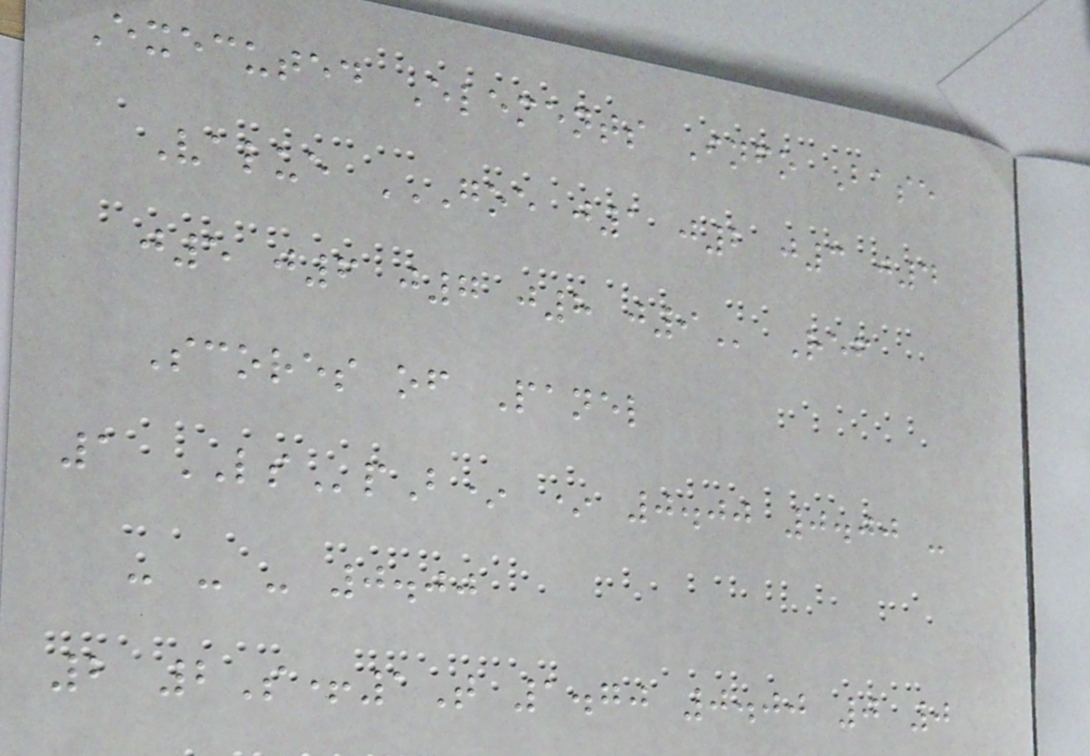Executed Elements Info Base
Value GOE J1 J2 J3 J4
J5 J6 J7 J8 J9 Ref
Scores of Panel
1 LSpB* * 0.00 0.00 -
- - - 0.00
2 2S+1T 1.70 0.00 0 0
